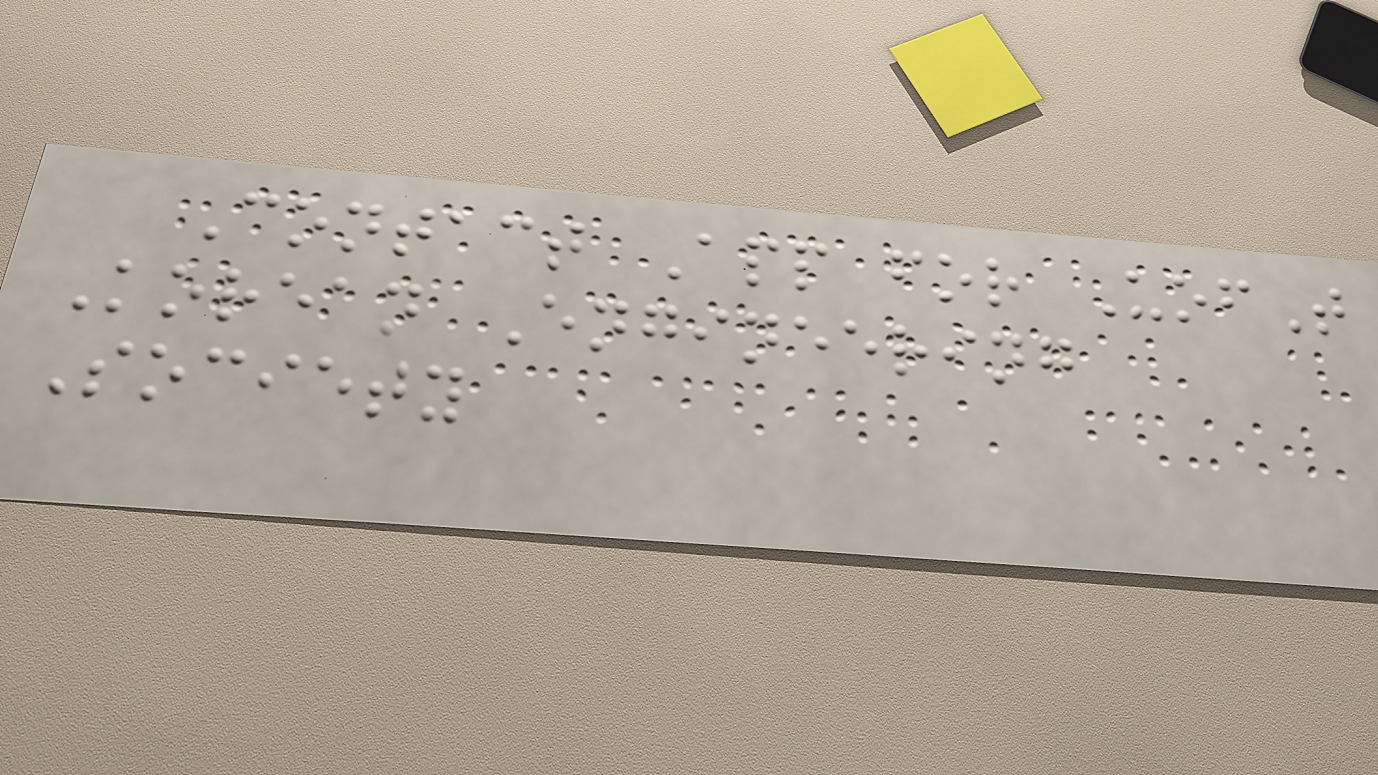Contact App for UofT
Korean Engineering
Society
